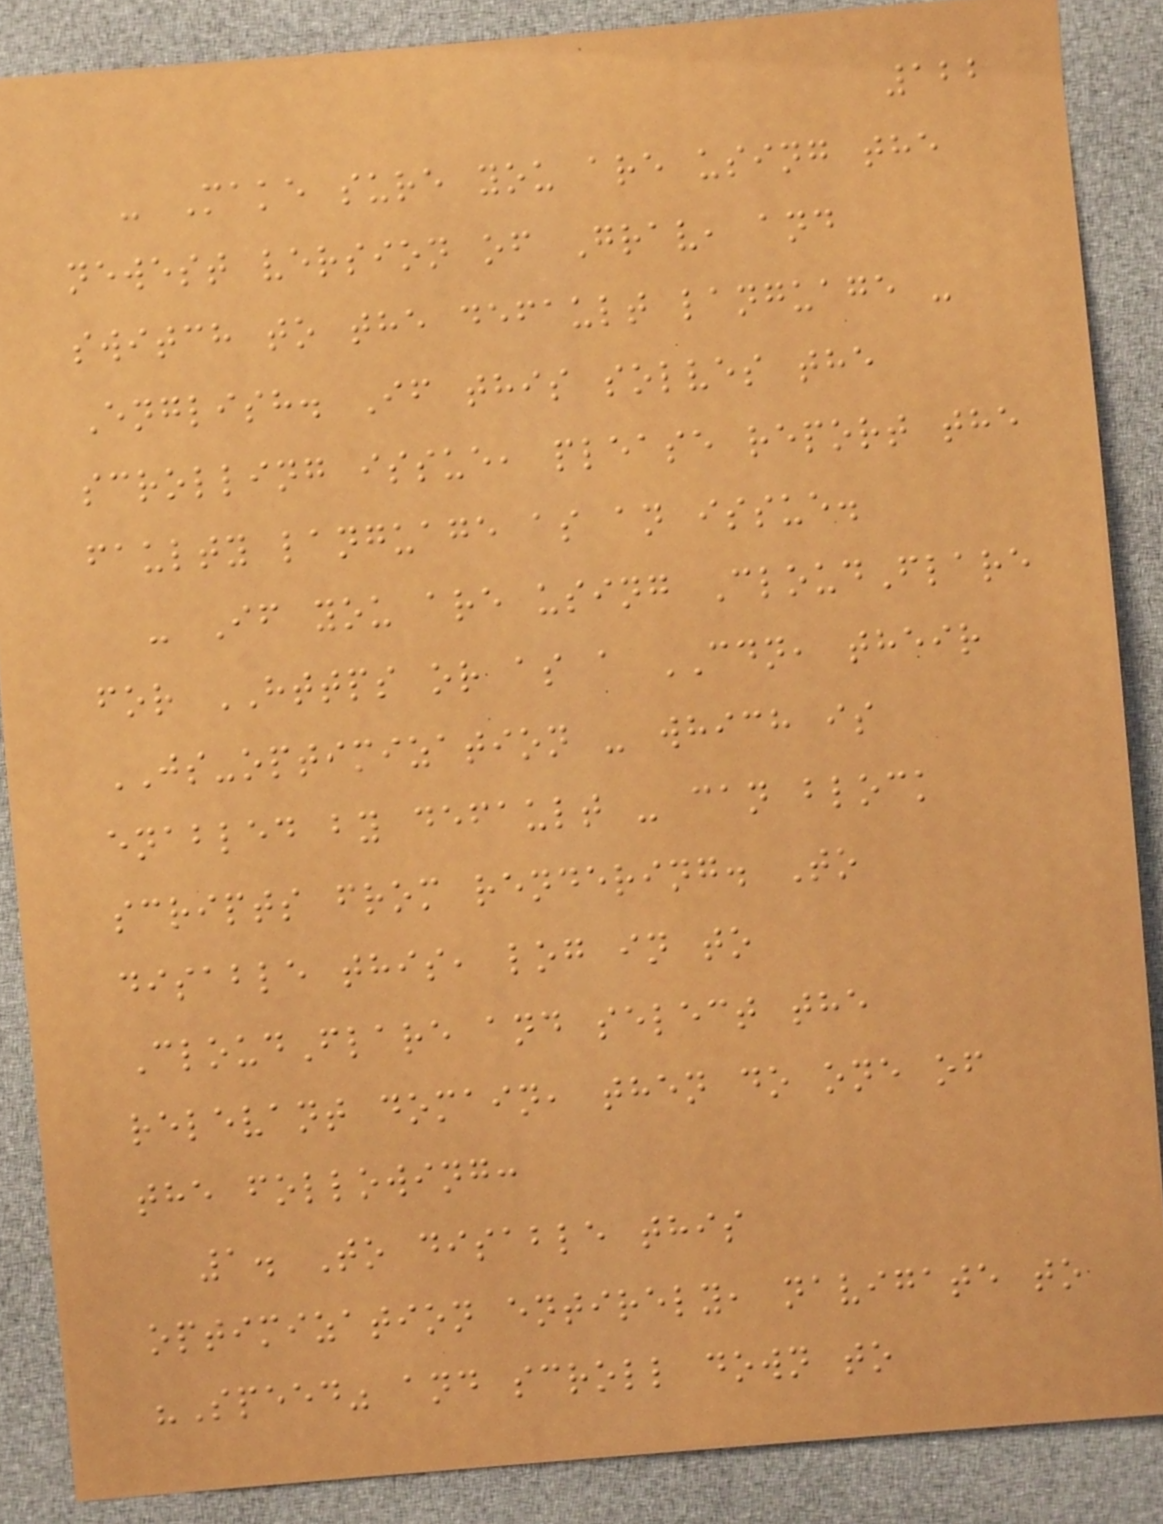122
- Make sure you are using the
newest version of Grav, and
switch to the default language -
English. If this solves the
scrolling issue, please report the
faulty language as an issue.
- If you are using CloudFlare
for HTTPS or as a CDN, their
JS-optimization - which is
enabled by default - can block
scripts from rendering. To
disable this, log in to
CloudFlare and select the
relevant domain, then do one of
the following:
1. To disable this
optimization entirely, navigate to
"Speed" and scroll down to
